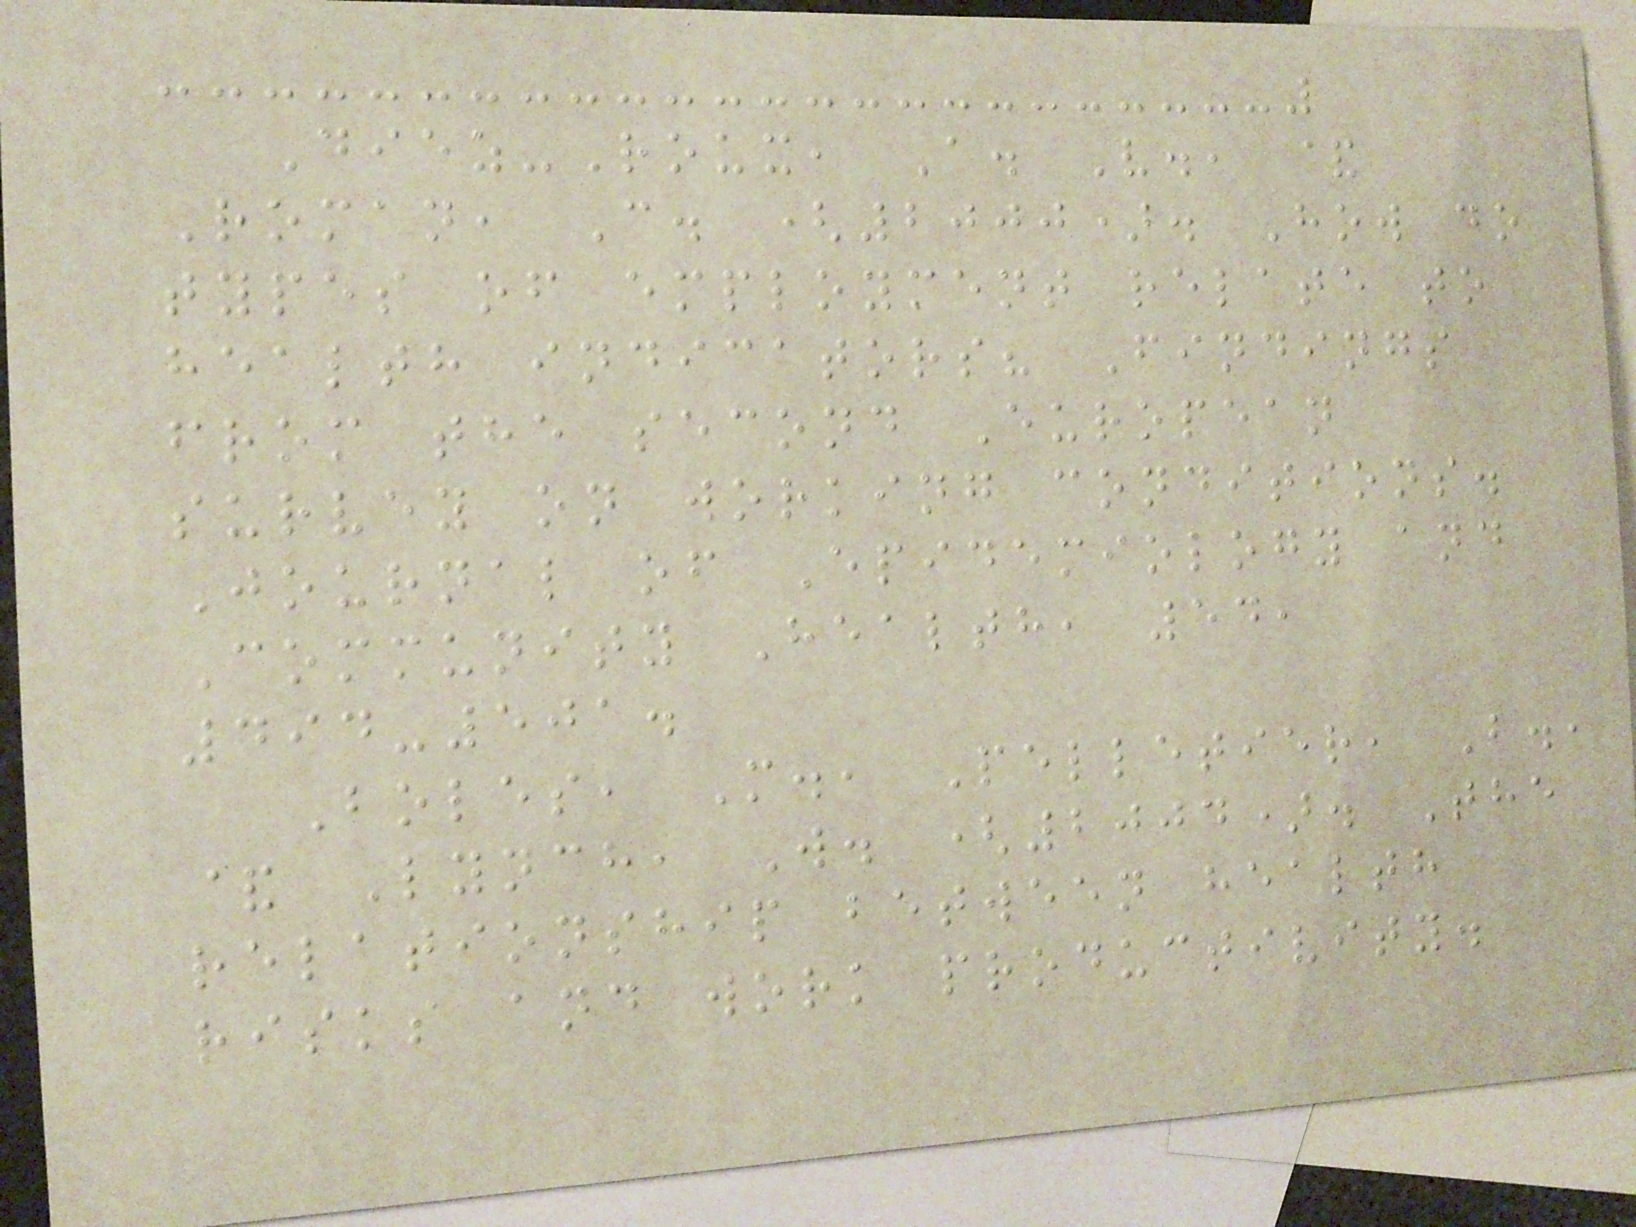Diez-Roux, A. V., &
Roman, C. (2000). How do
types of employment relate to
health indicators? Findings
from the second European
survey on working conditions.
Journal of Epidemiology and
Community Health, 54,
494-501.
Boles, M., Pelletier, B.,
& Lynch, W. (2004). The
relationship between health
risks and work productivity.
